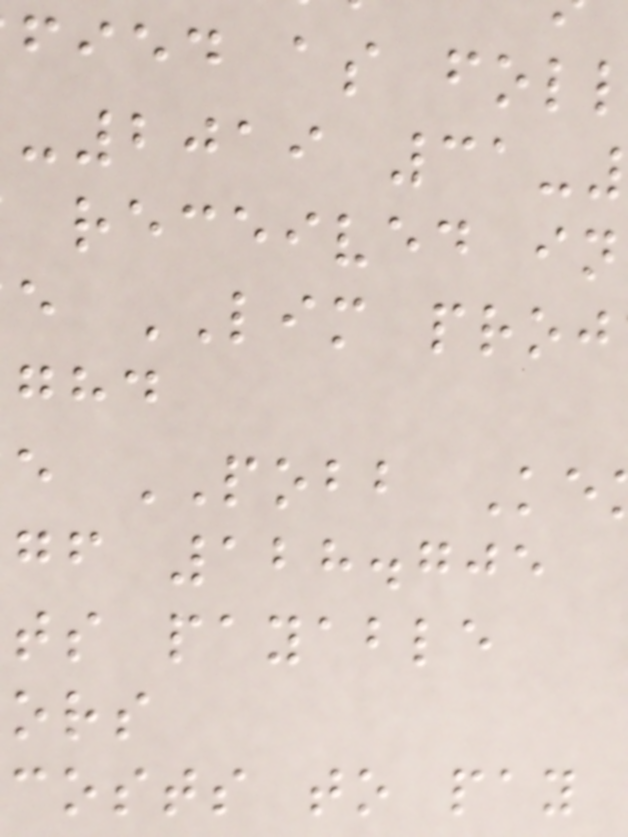fied as fol
-2019 31-
received in
e LIM proj
e POBB Ke
gf 128.705
ts payable
costs to pay
